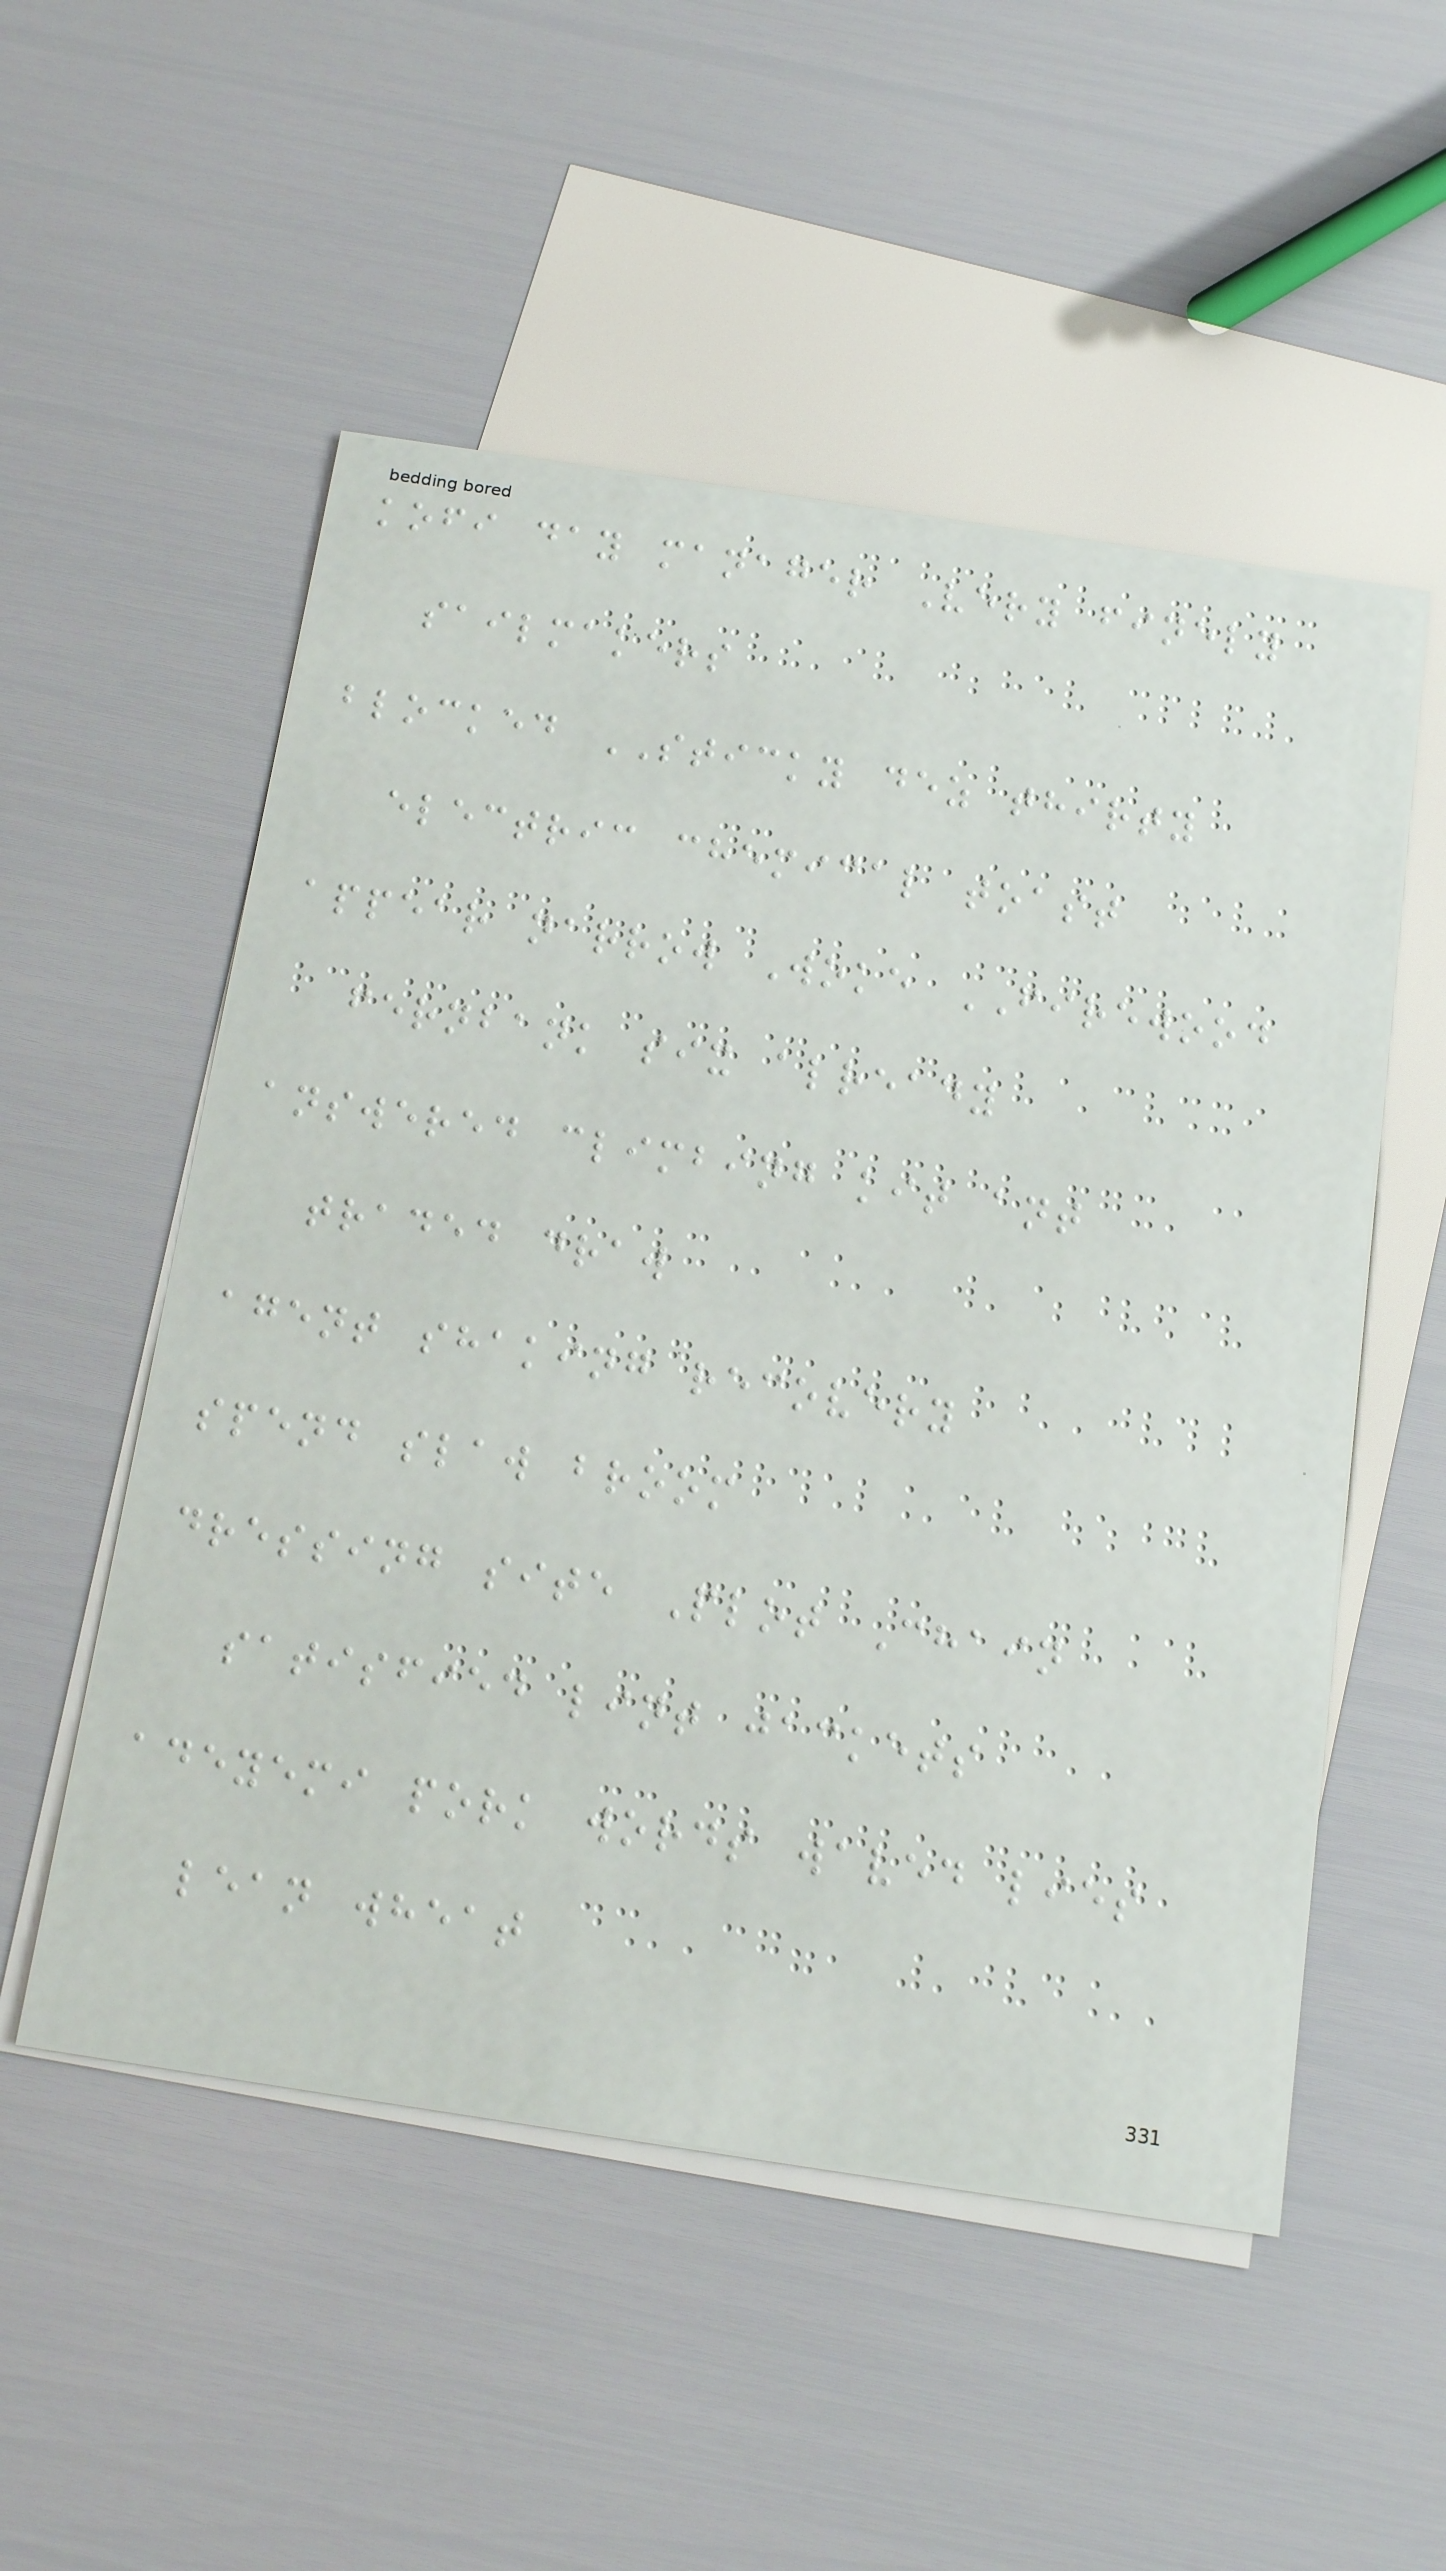kofi day manager Very finely
sailmakers
blocked STICKY dez thirty
electric chemical toast
appear narrow Woke FIREWOOD
fernbank six already
answered climbing kit ant
traded draw
agent shaking recovery
spend slaw broom
dressing site Plot Chain
satisfied lint jackets
adeyemi pork words waved lies
lean wheat
